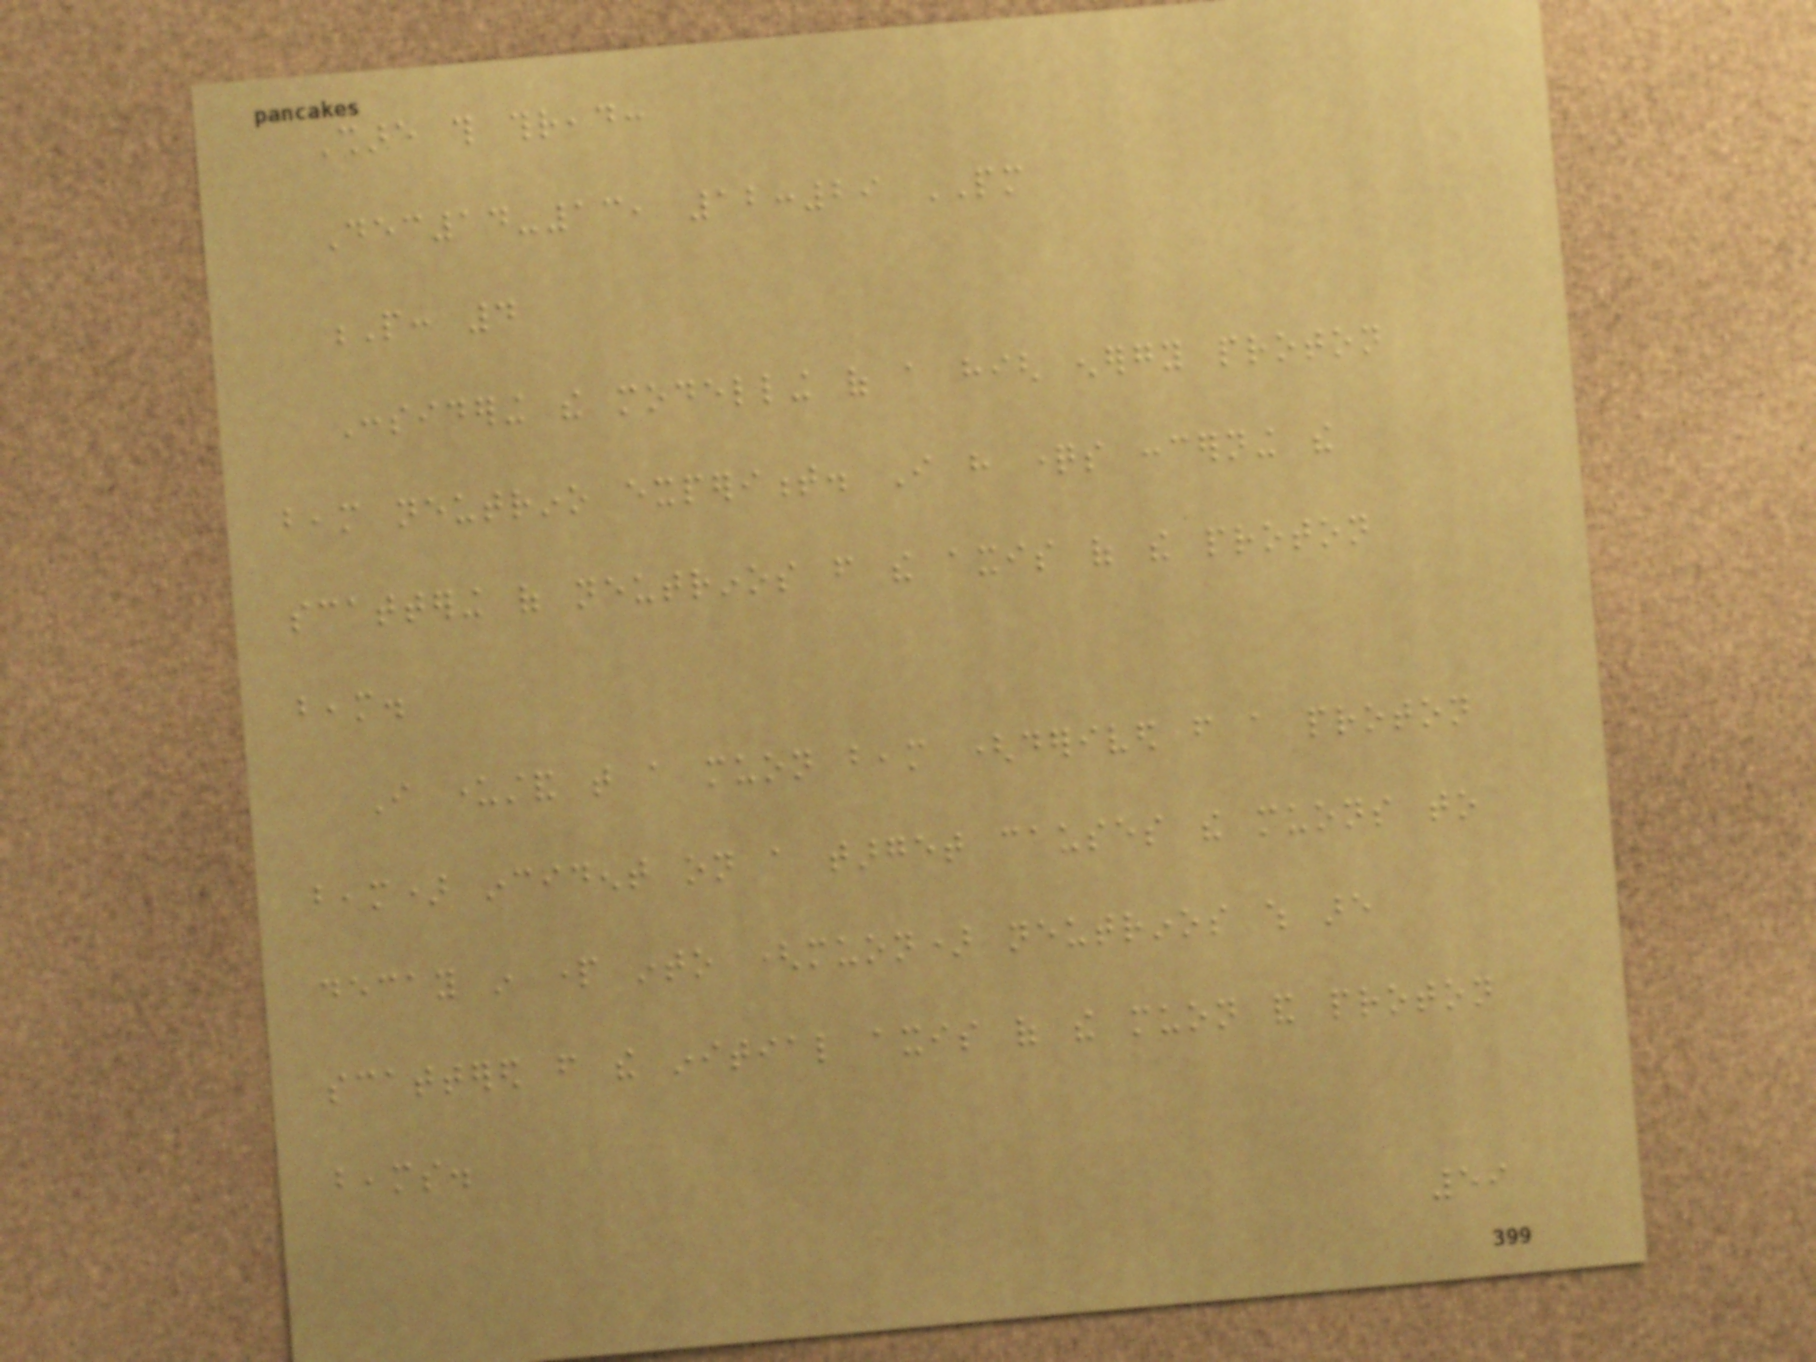Share this thread:
Dec14-13, 12:29 PM
P: 4
Considering the modelling of a high energy proton
beam neutrino experiment. I have questions concerning the
scattering of neutrinos from the axis of the proton
beam.
I understand that a muon beam (derived from a proton
beam) incident on a target causes the muons to
decay in part into (muon) neutrinos which are
scattered from the initial axis of the muon and proton
beams.
59
